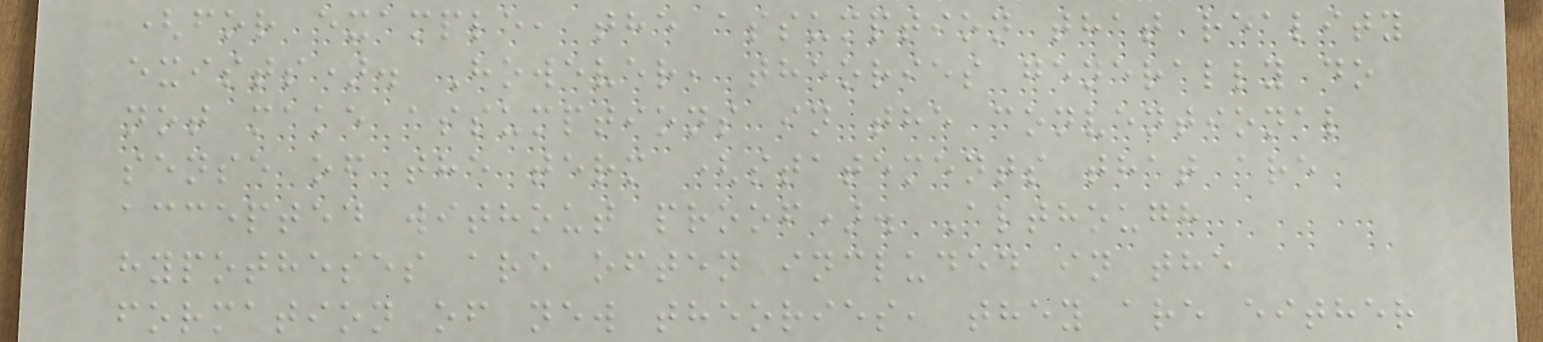(for example, the assumption that reality
exists). However, theories generally do
not make assumptions in the conventional
sense of the term (statements that are
accepted without proof). Although
hypotheses are often included in the
formation of new theories, they are either
